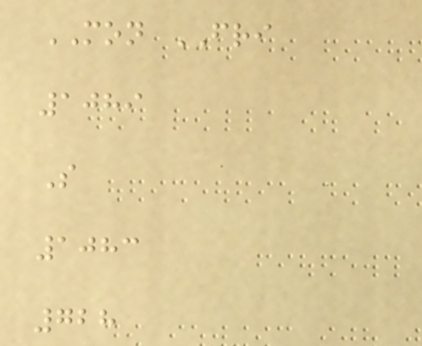MON FRI
1089
S
1083
728
